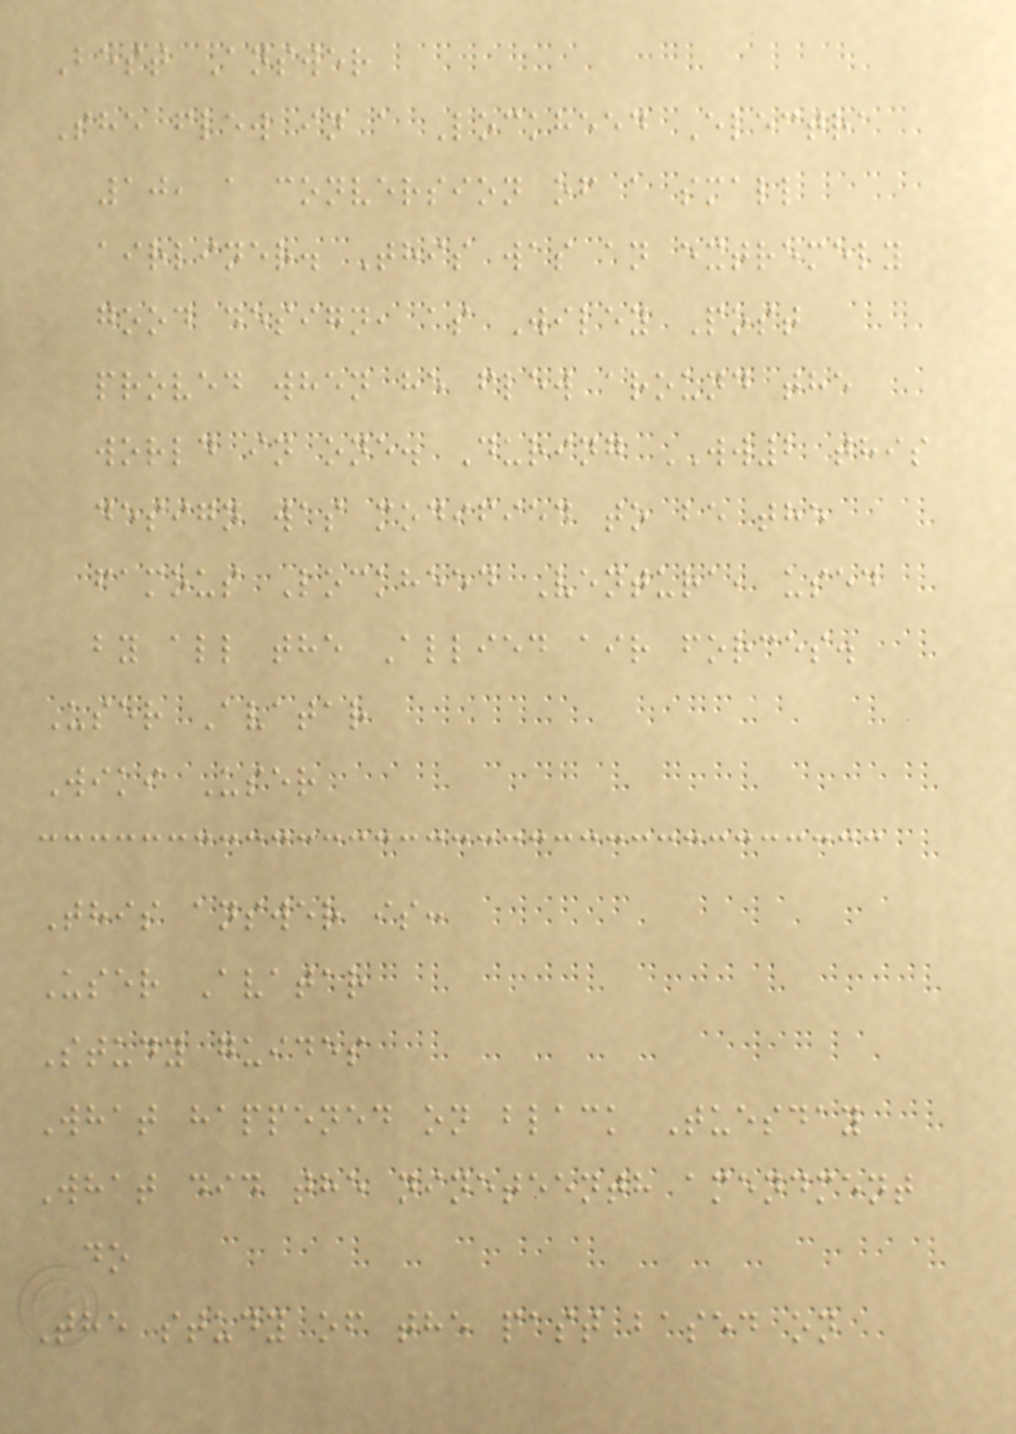Best Answer
She flew in a Lockheed Electra
10, a conversion of a small
airliner. This was an extremely
good design, as Wiley Post
proved when he flew around the
world in one. During WW2 this
design was modified to be the
famous Lockheed Ventura, used
by all the Allied air forces.
User Avatar
Wiki User
This answer is:
User Avatar
Study guides
What happened on black Tuesday
What did the nineteenth amendment
do
The study of the past based on
